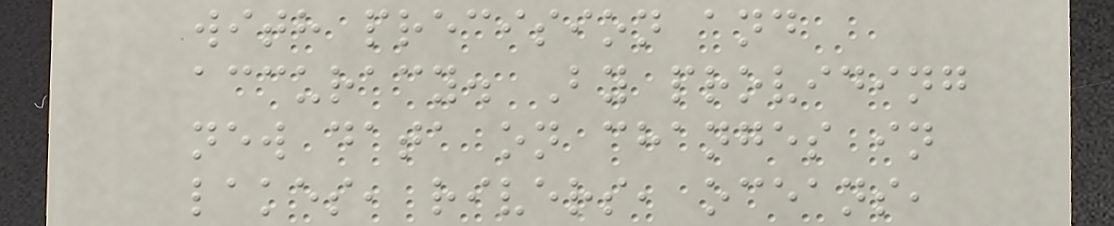with precision and
accuracy. By providing
new data on changes in
lakes, rivers, oceans,
